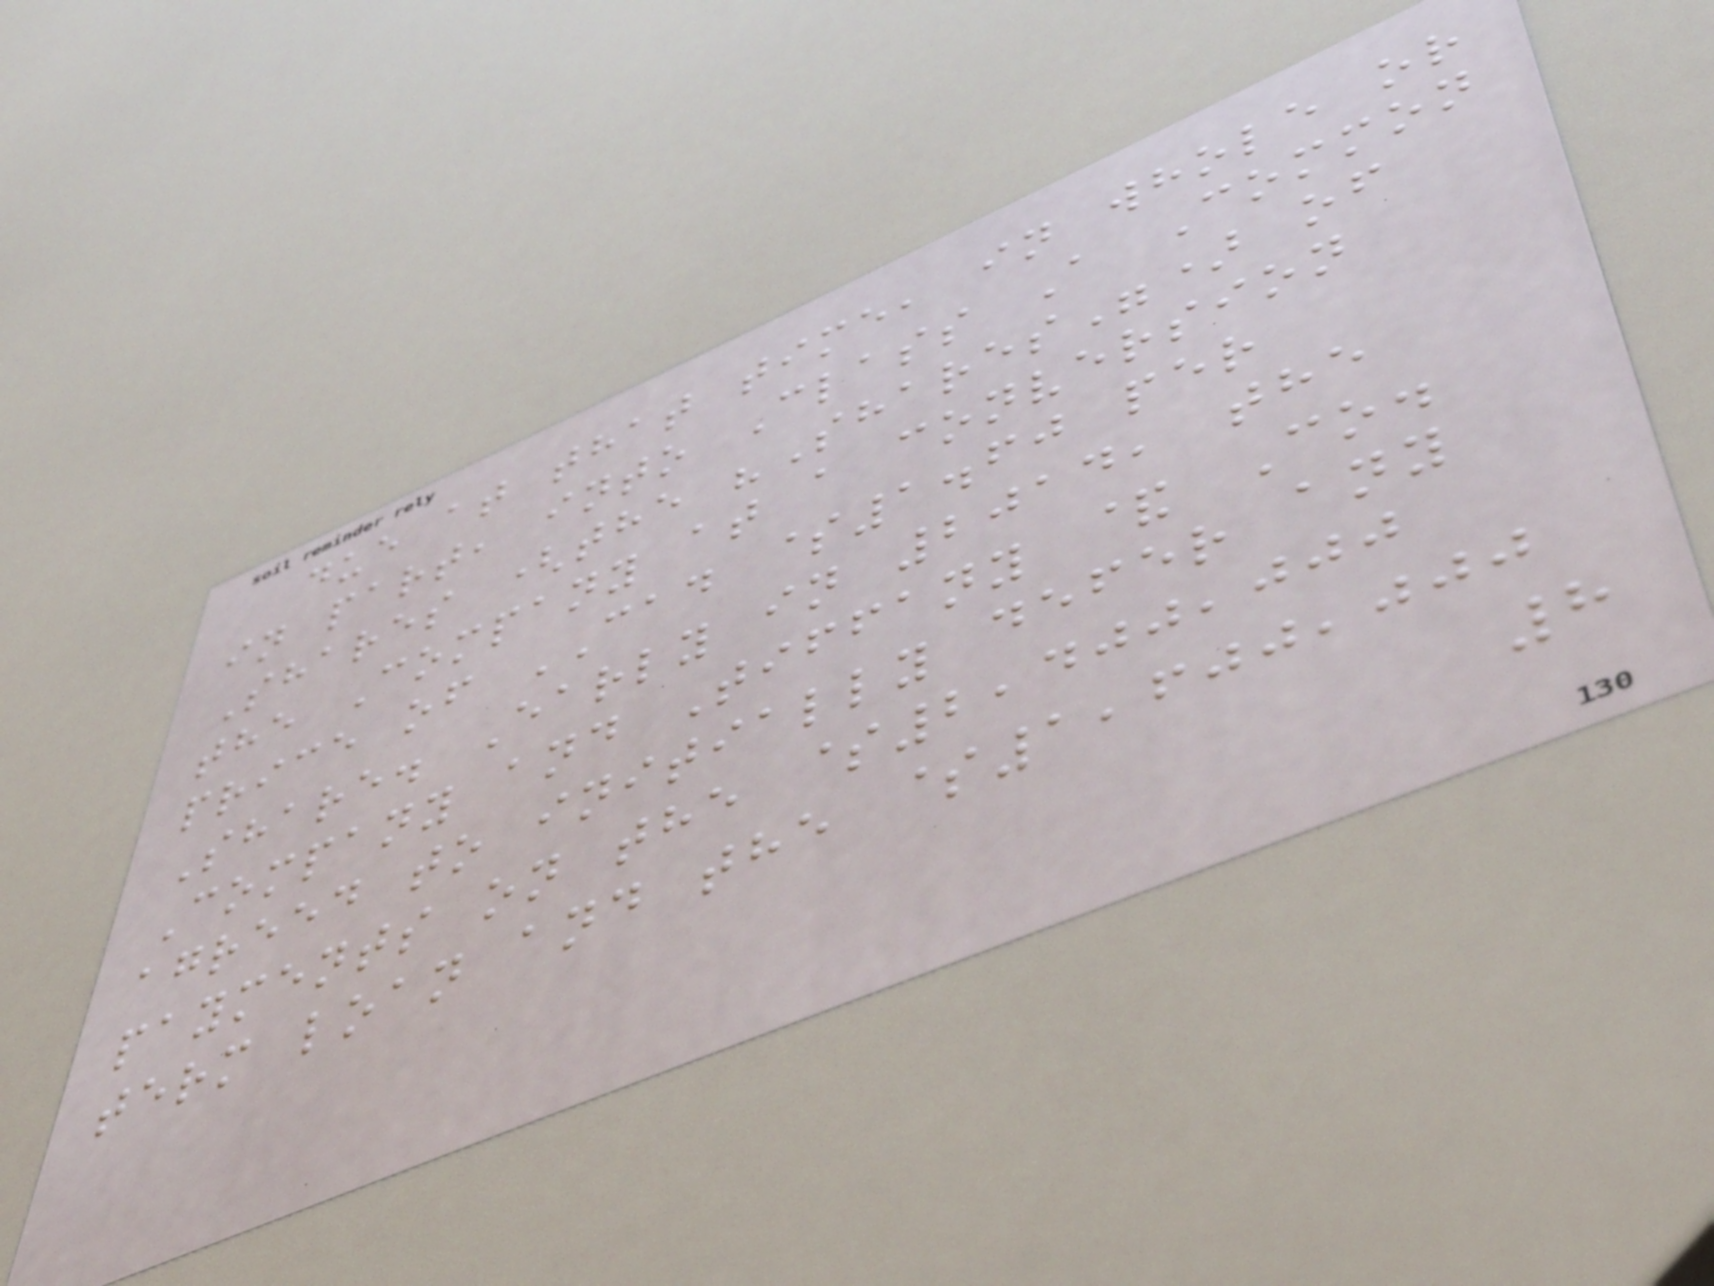due at that time, in whole or
in part, into Class A Common
Shares (the "Shares") of
the Company at a conversion
price of CAD $1.60 per
Share. Early in 2014, the
Company and Tiffany & Co.
agreed to initially defer any
payments on the $2,400,000
term loan and the $1,600,000
8
